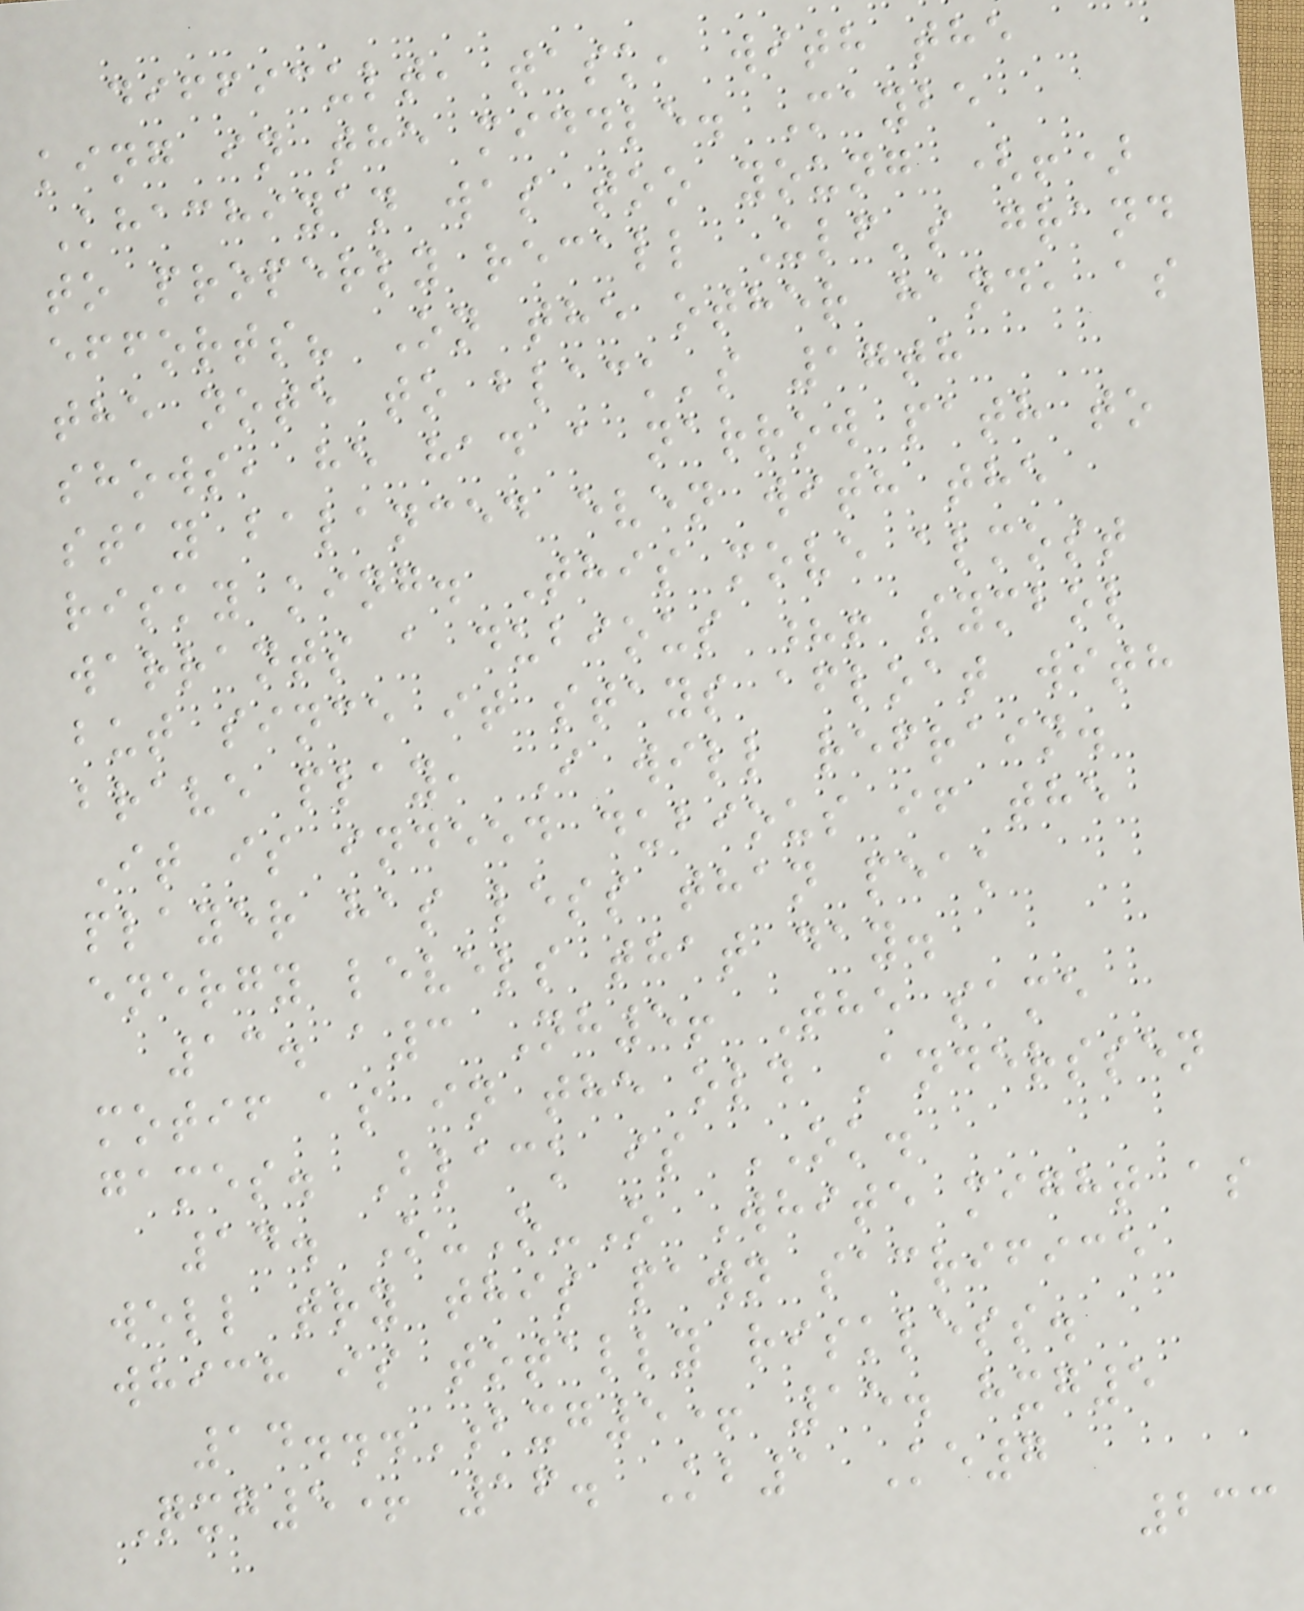difficult, task, with the
king in the middle. Maybe
Khachiyan was too young (!)
to properly recall Ulf's grand
efforts? On the other hand, as
the note to black's 17th
shows, he had a narrow path to
stay balanced even with the
risky king. This move almost
warrants a dubious ?! symbol
but since it stays afloat with
brave play, I will refrain.
It is indeed dubious if the
player has less than peak
energy levels that day.
13. a3 Nh5! The same
motif as in the old Anderssen
games. Black is OK.
14. O-O-O White might as
well try this pawn sacrifice
which is totally riskless.
14...Bxg5+ 15. hxg5
Qxg5+ 16. Kb1 Ke7
233
